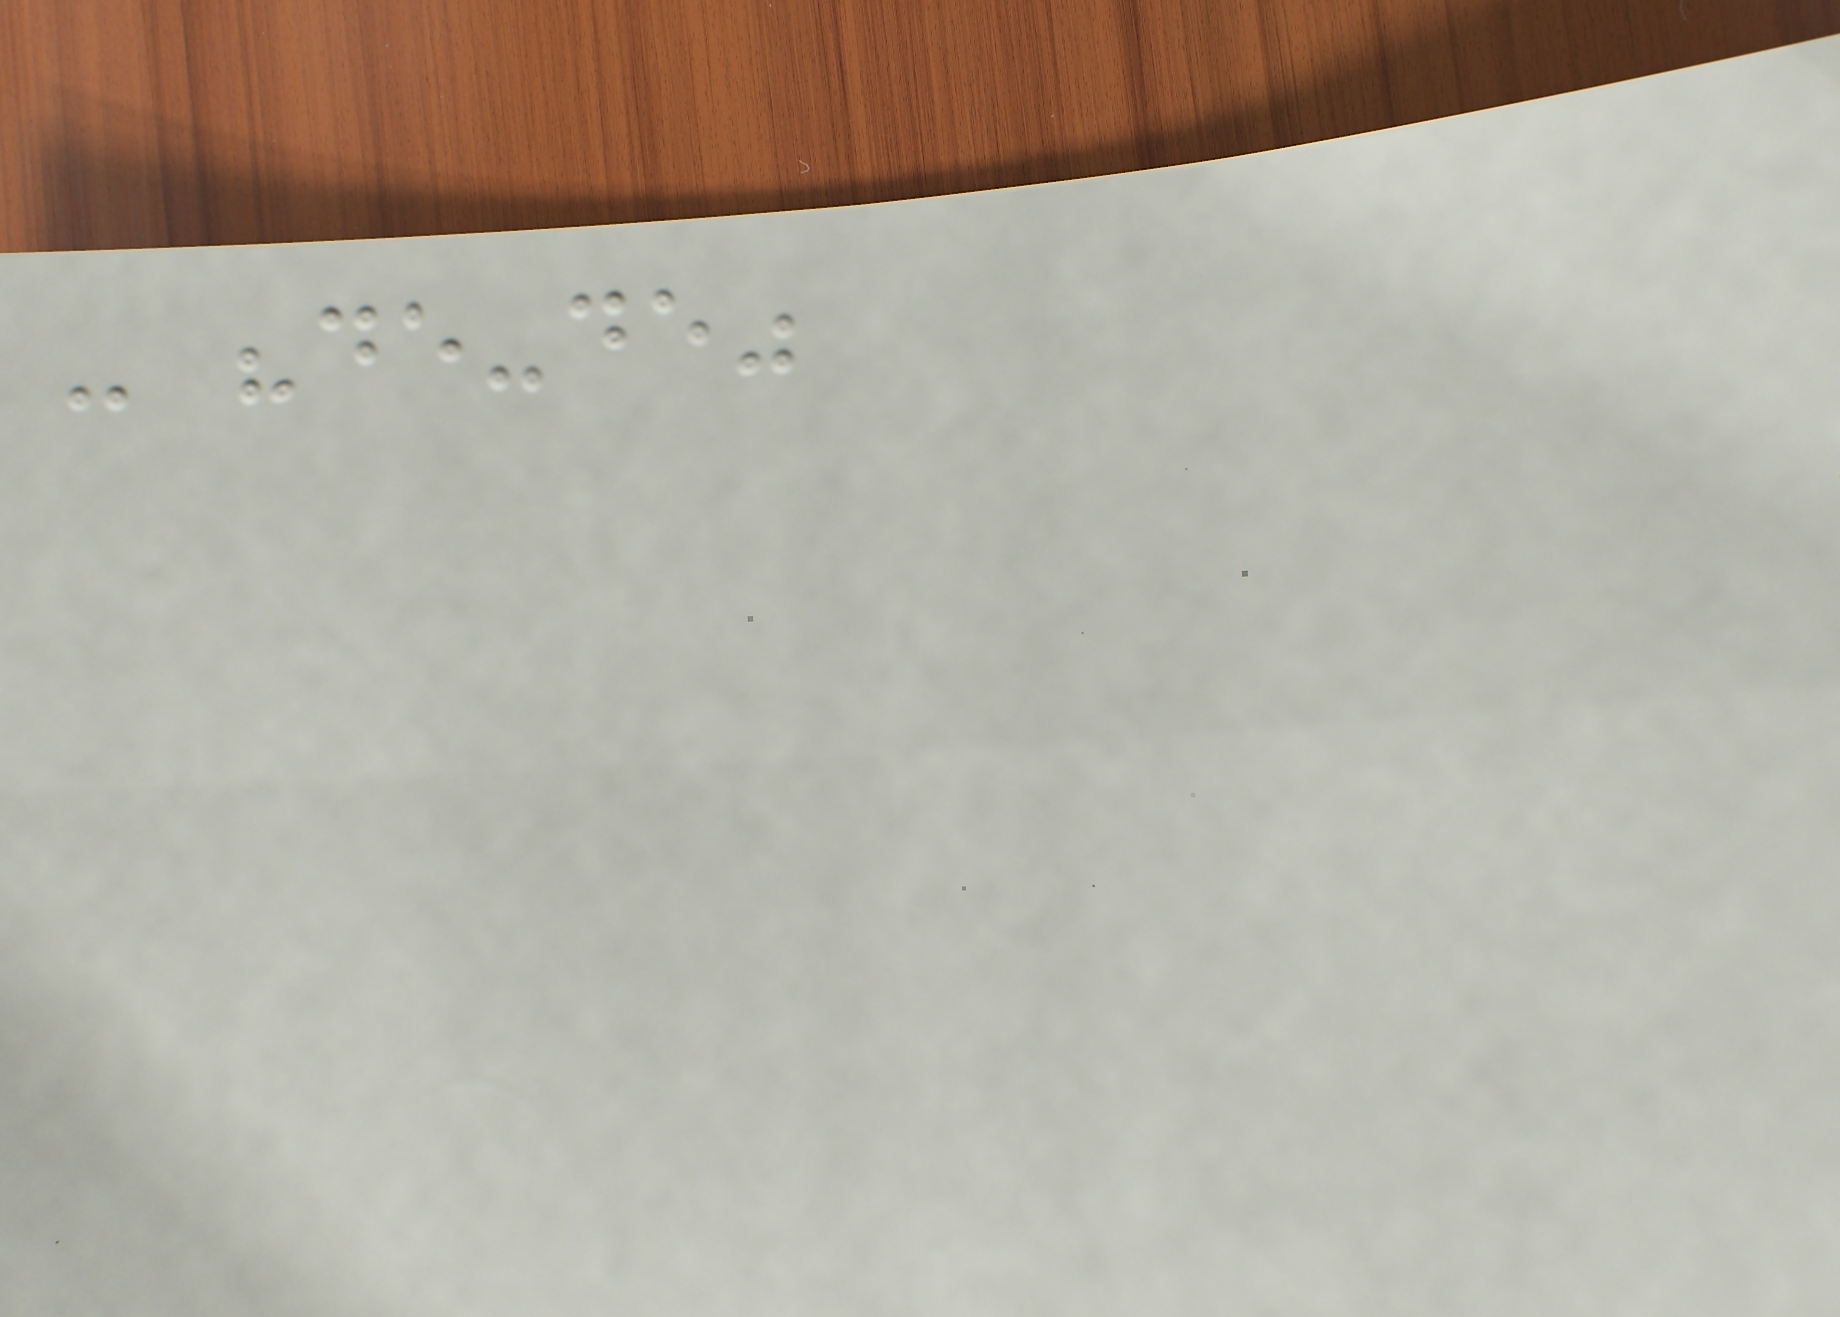- "de-de"
